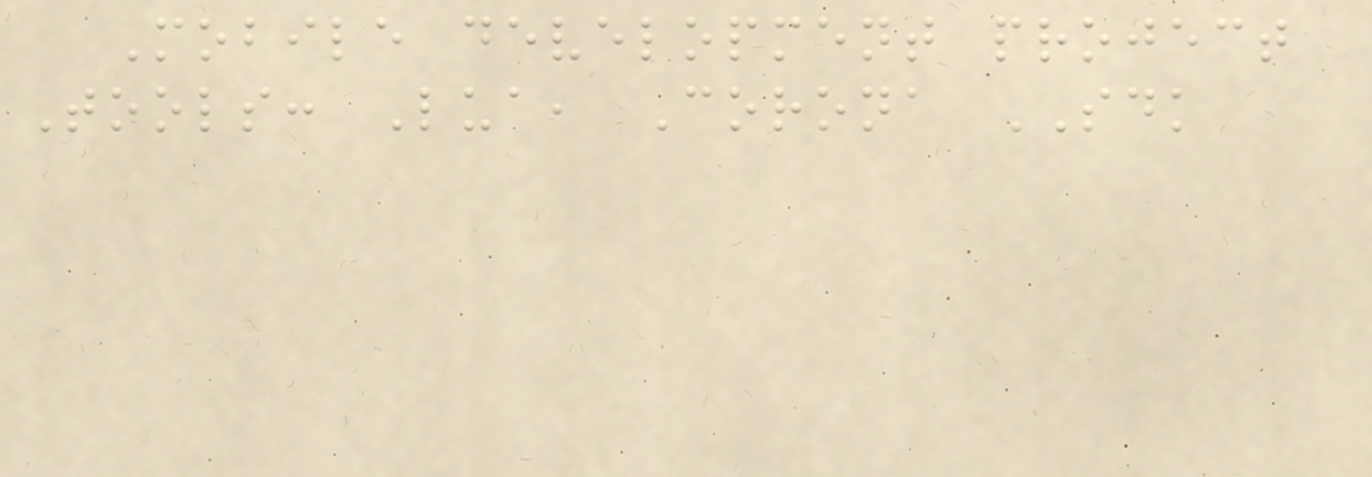Mobile development project
Tools: Lua, Corona SDK
